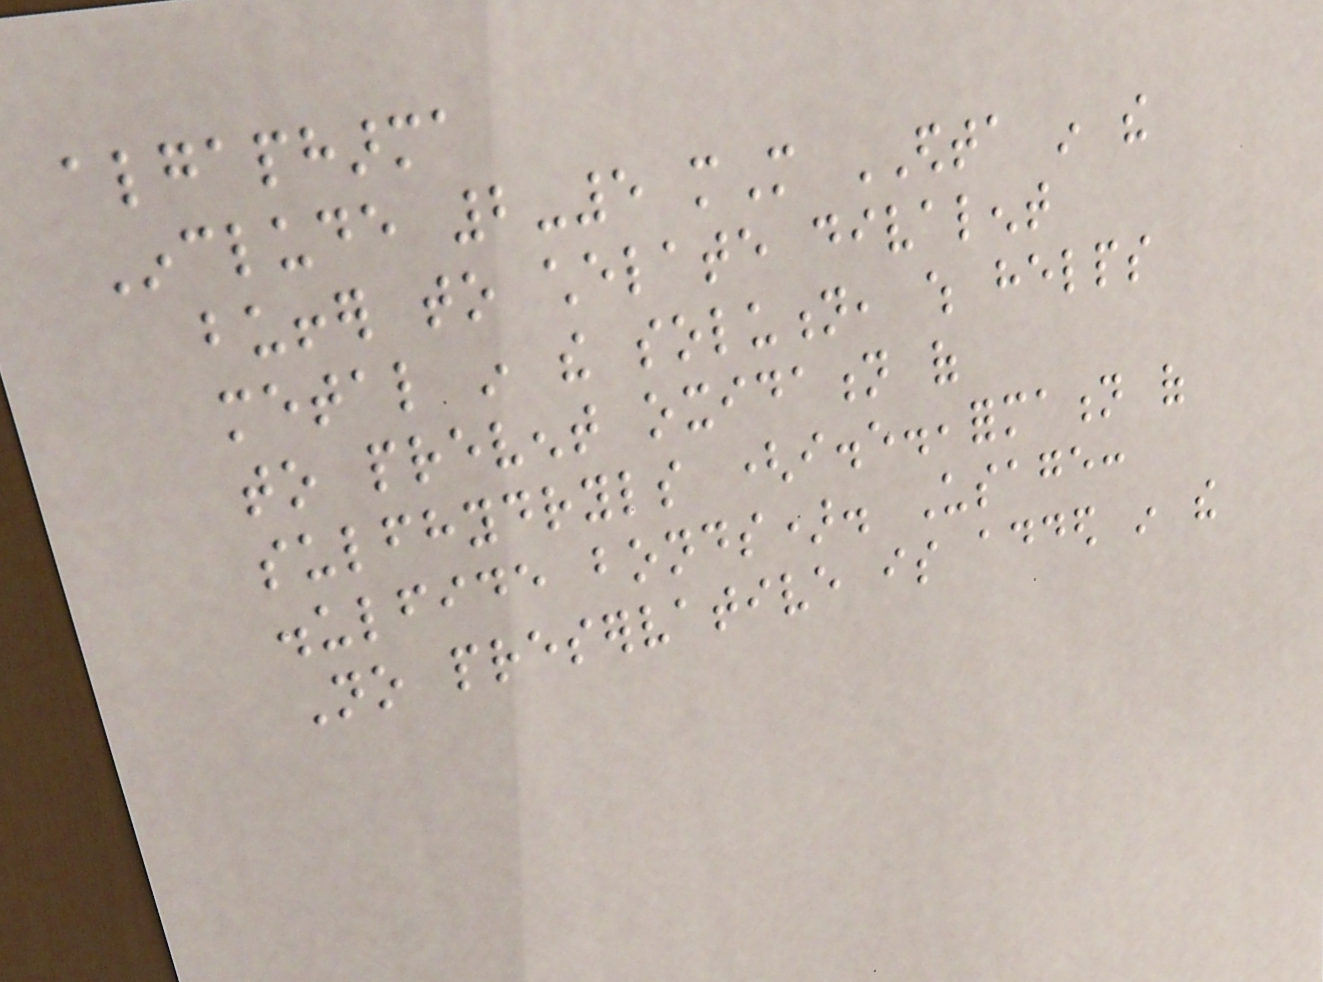algapharma
Include 2-5 mM EDTA in the
buffer to chelate divalent
metal in the solution, which helps
to prevent oxidation of
sulfhydryls (i.e.,formation of
disulfide bonds). Usage:
No preservative is added in the
